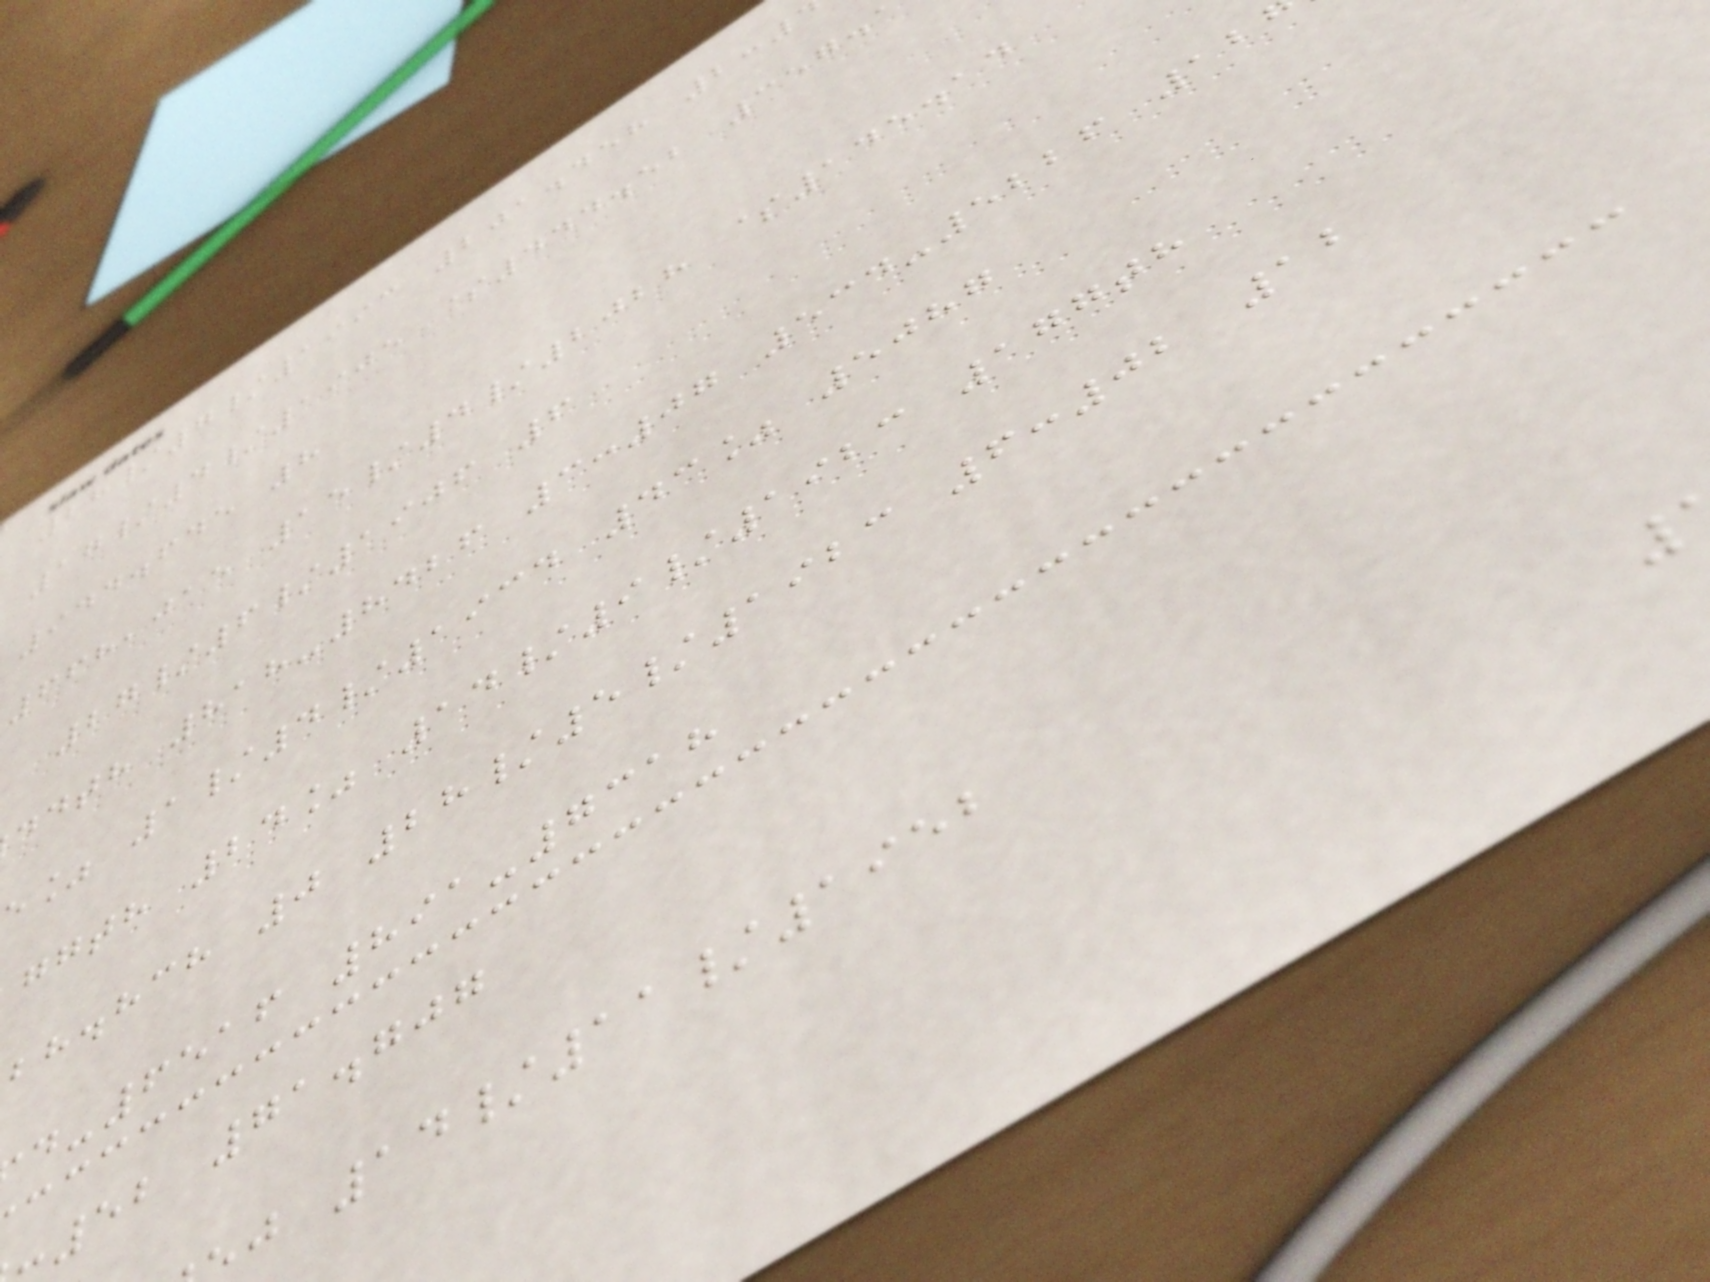28/7/1993 201.458 2:
17/4/1905 $444.52 357.
944.645 8
668,015 15/4/2028 $145.14
27/6/1906 6
ddth 818-8426 3:07 534-5226 12
e% 1/4/1934 43% 5087
ggth 24% 14/9/1923 177th
bh.hch 0 28/5/1923 6:02 12
-6516 891-7318
52 71.707
j 14/11/1952
